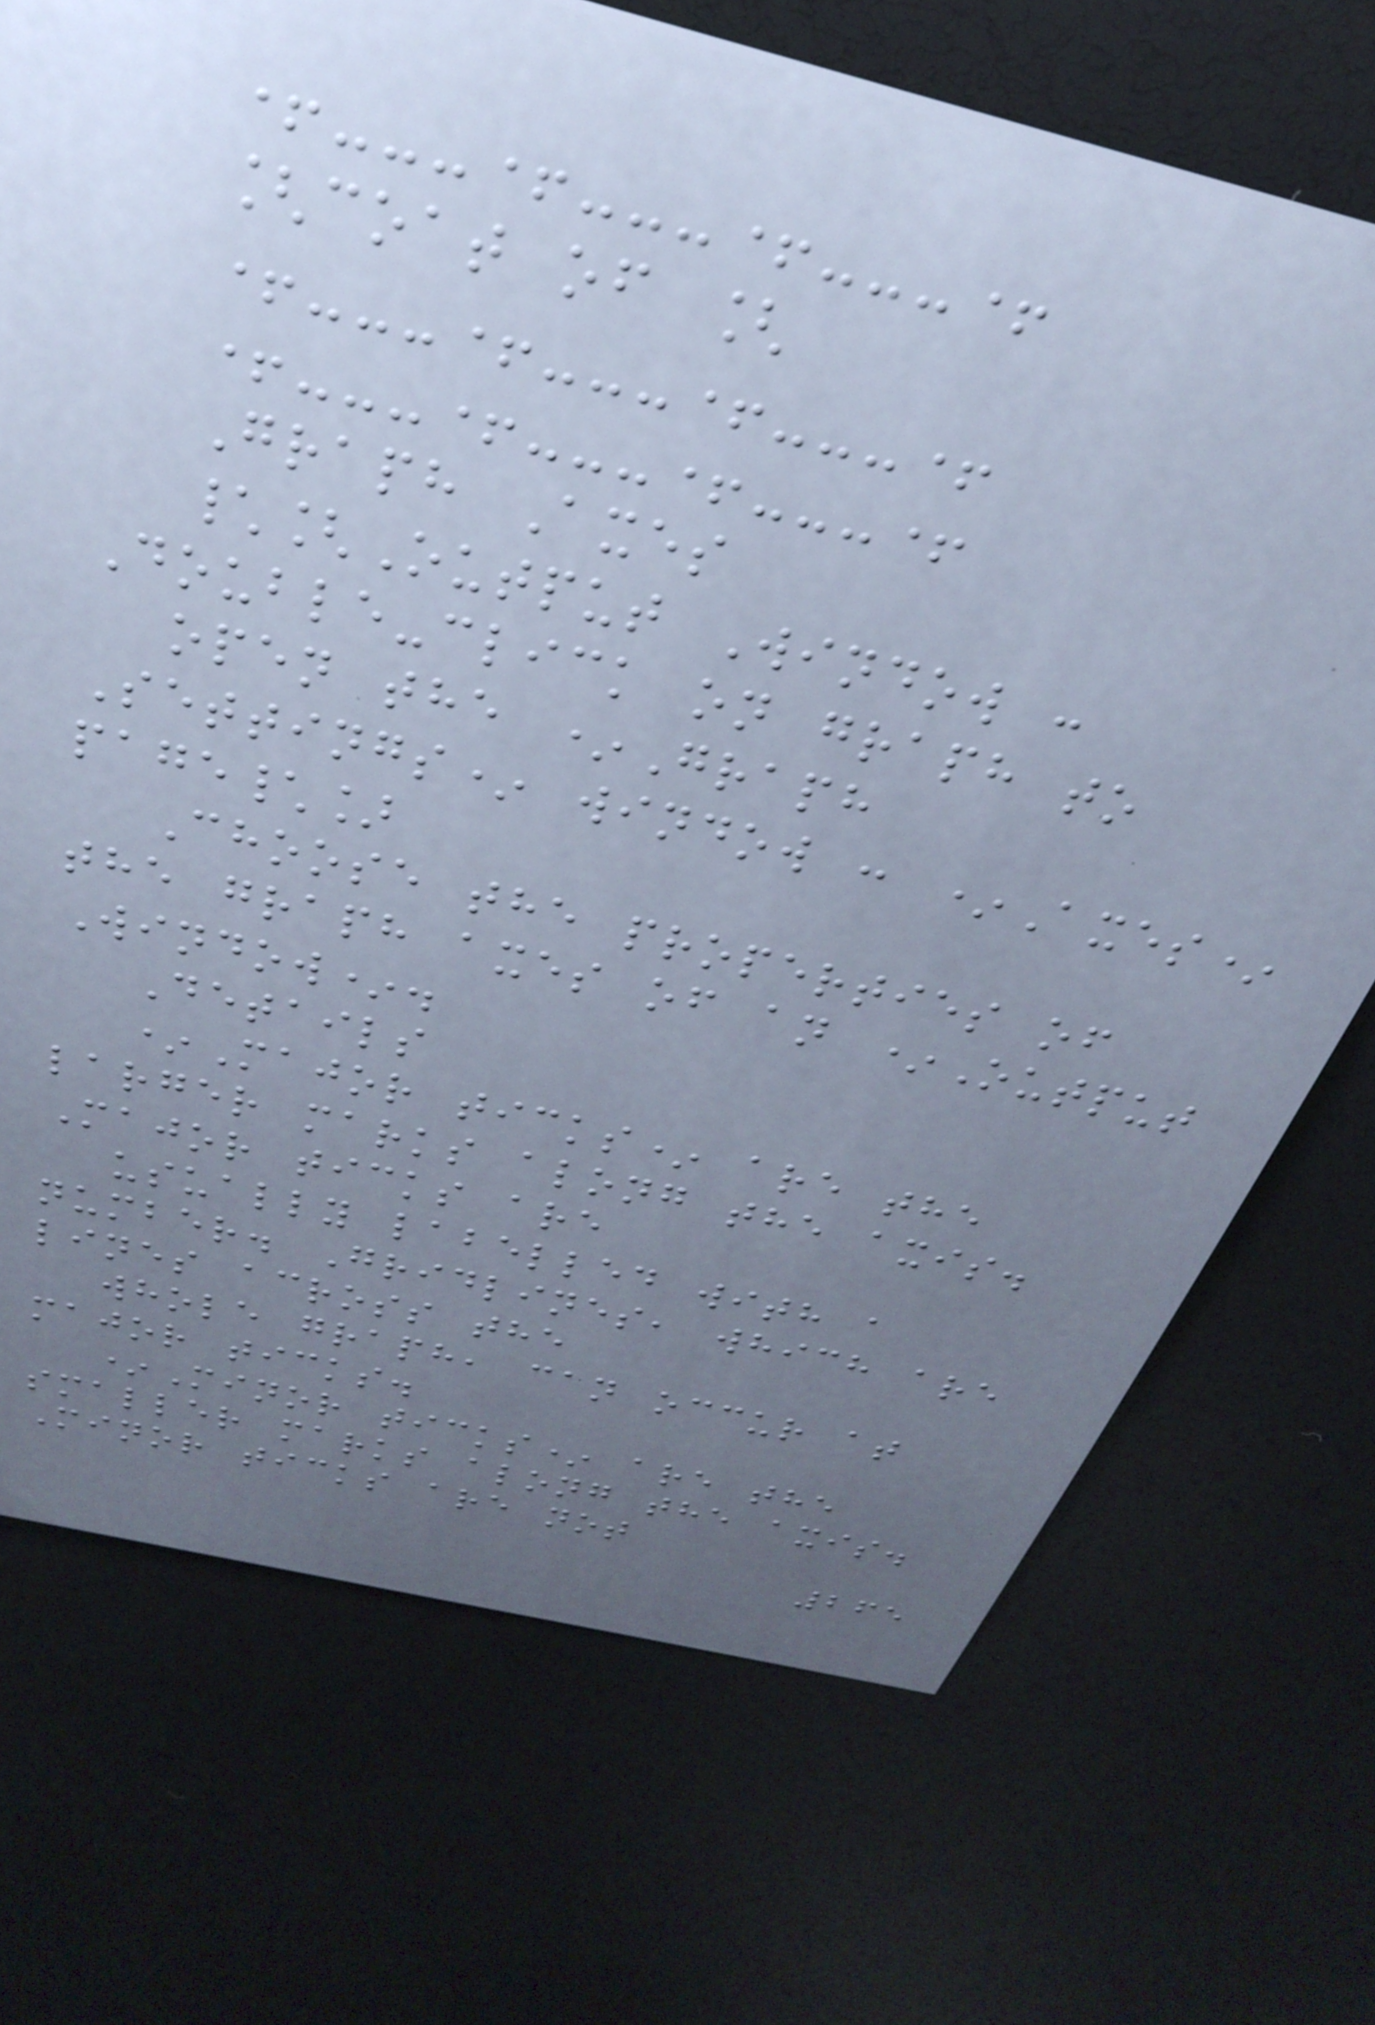+---+---+---+
[coat of [
+---+---+---+
+---+---+---+
Graph Axes
\[Output Window :
Double-click on graph to
open the *Graph
Settings* window : *Axes*
page\]
Choose the properties of
the graph axes of an *Output
Window*.
Details
*Major ticks* are the
larger marks along the axis.
Major ticks are
usually labelled with a
number. Gridlines, which are
lines across the
whole graph, can occur at
major ticks.
*Minor ticks* are the
smaller marks along the axis.
Minor ticks are not
265
